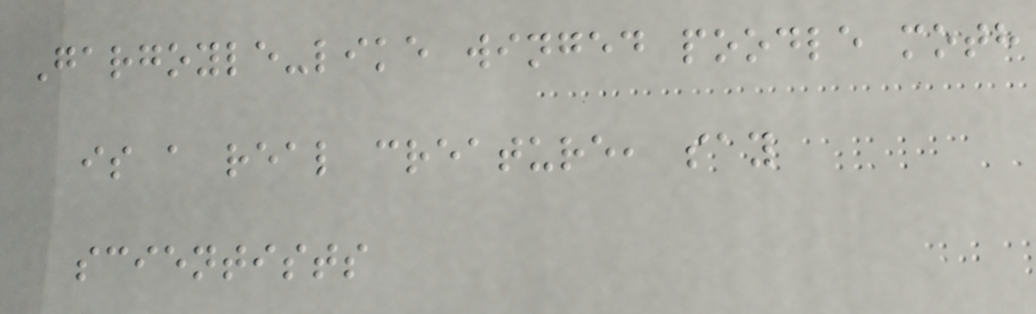Gargoyle-like winged poodle moth
is a real creature, say
scientists
